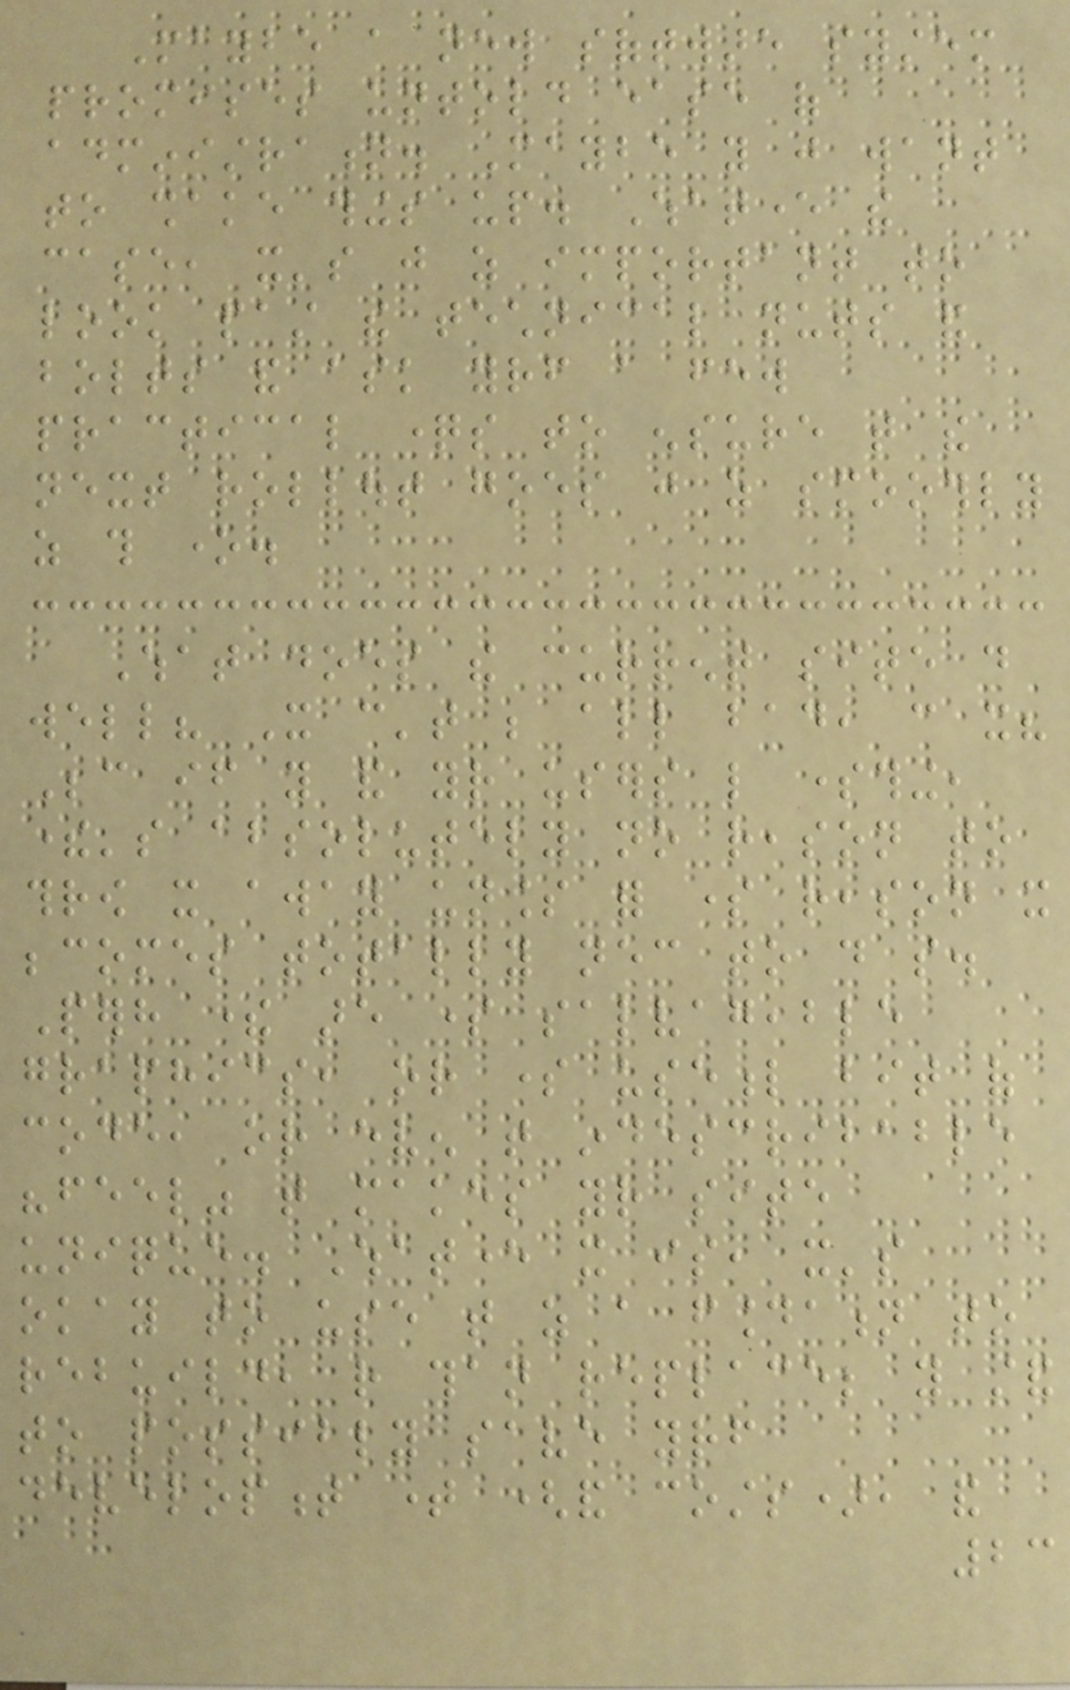Maybe a new software system
promises untold ease of
administration. Maybe you just want
to shake things up. Whatever the
case, it's just as important to
look past the technical nuts and
bolts and ask yourself a few
practical questions to ensure that the
next rollout goes just as smoothly
as this one.
What does the current site do
well? It can't be all bad, can it?
Because if you and your users like something,
there's absolutely no reason to
throw it away unless for some reason it
becomes totally necessary to do so.
Perhaps there are some salvageable
graphics, or some useful bit of
code, or even that indescribable
"feel" that makes your site
unique. Whatever it is, it's
okay to use that as a foundation to
rebuild, rather than replace; you stand
to possibly save yourself
development time (and costs), and
23
